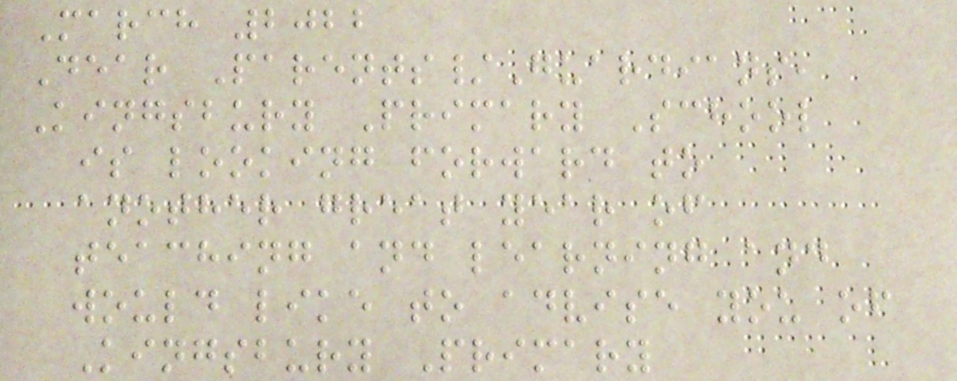March 2022
Dear Parents/Guardians,
Kingsbury Primary School
is looking forward to
another great year of
teaching and learning and
would like to advise you of
Kingsbury Primary
